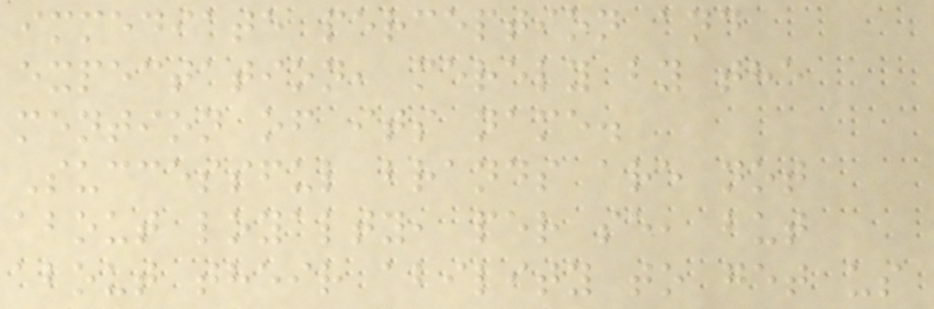immediate perception and
expectation, merely by the
mention of its name.
Successful brands are not
about loyalty, per se, but
about their ability to get us
